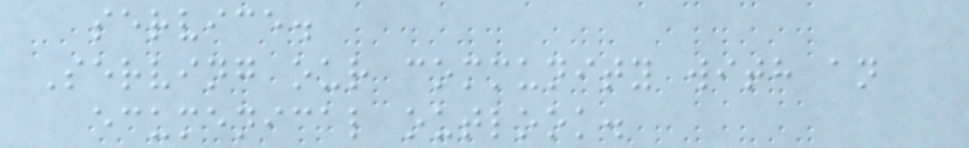service.
Serving our community with an
ecumenical outlook.
